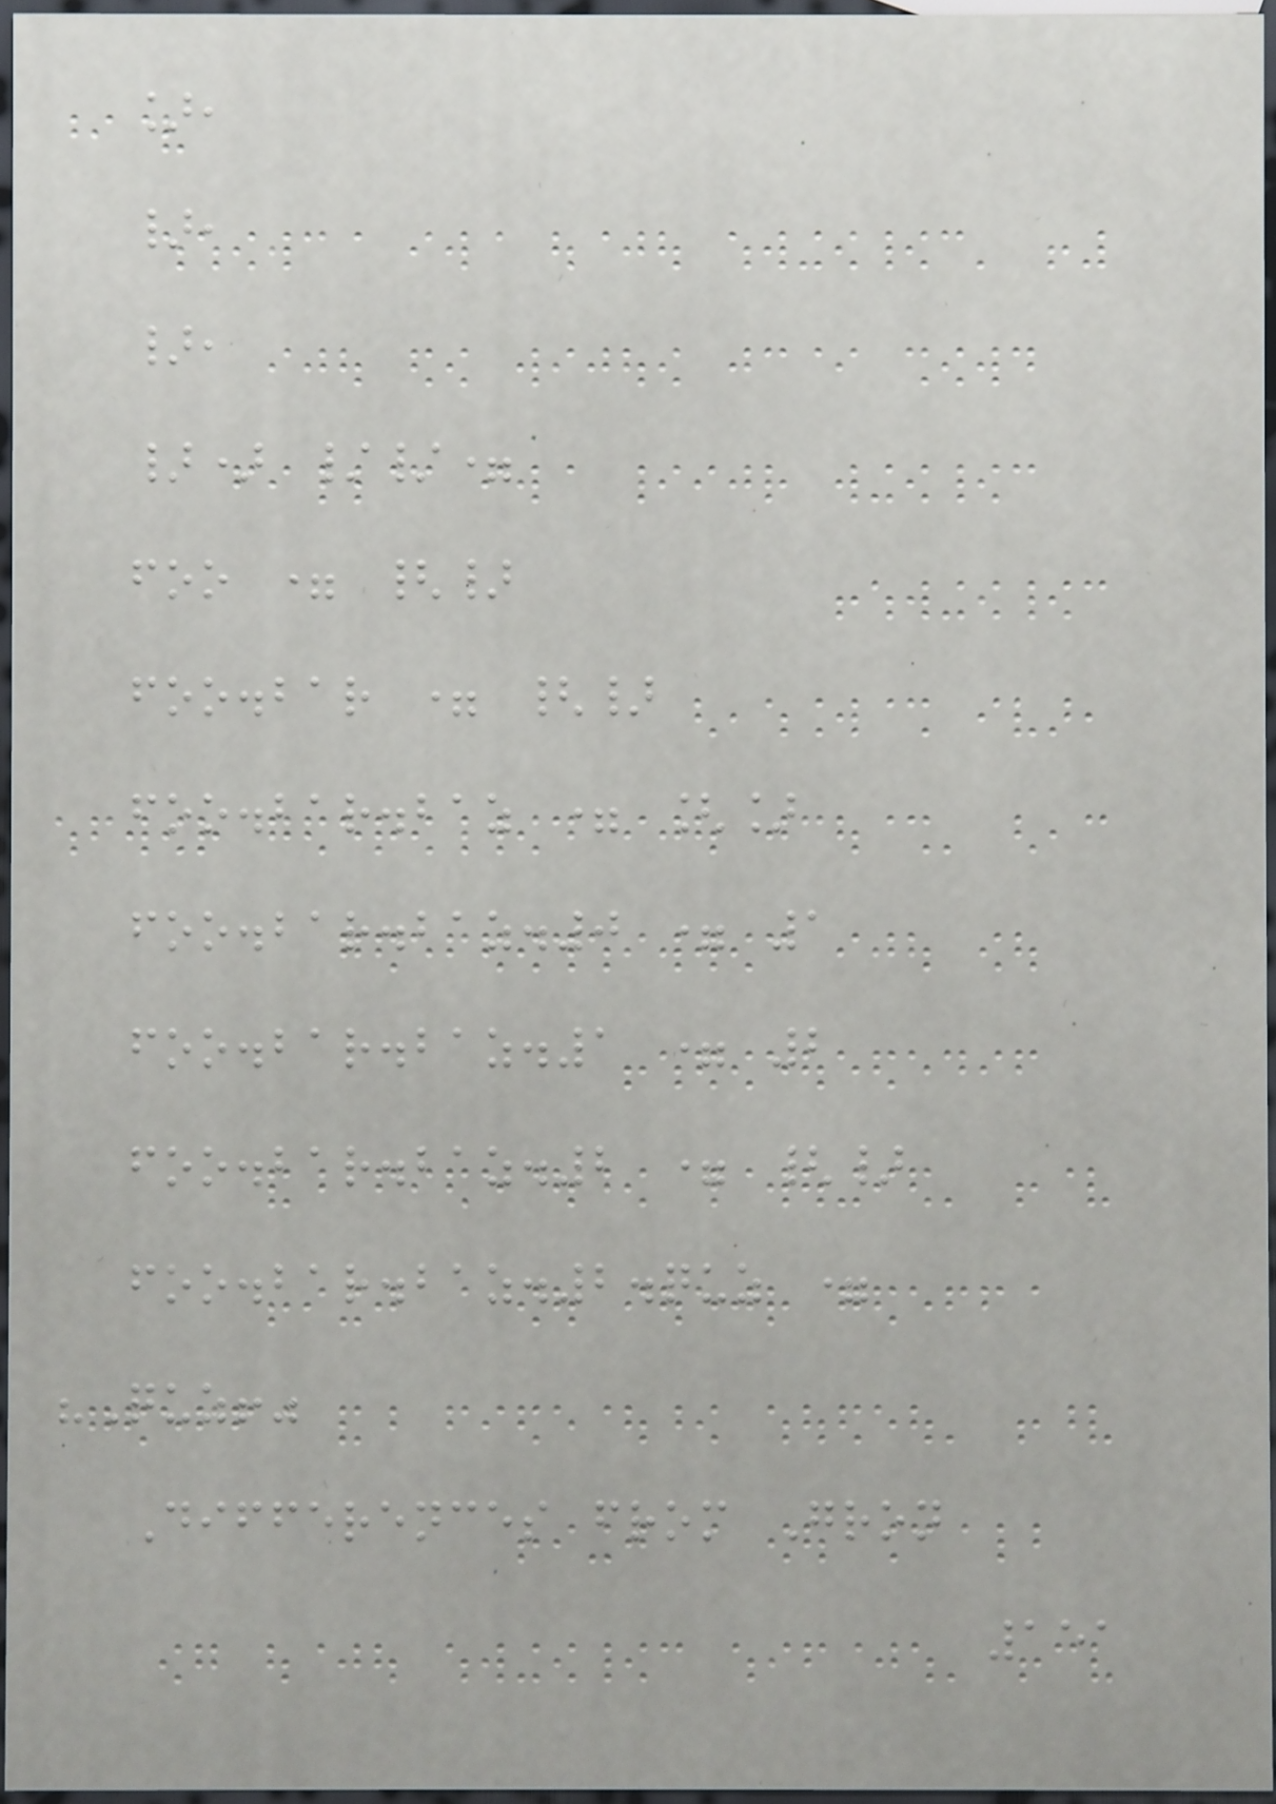],
},
},
}) //=
foo = {}
foo.bar = {}
foo.bar.baz = []
foo.bar.baz.0 = 1
foo.bar.baz.1 = 2
foo.bar.baz.2 = {}
foo.bar.baz.2.quz =
"Quz!"
Differences from Gron
151
